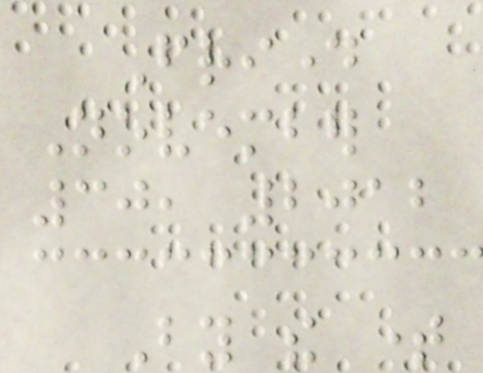Friday
November
30, 2012
By the time
